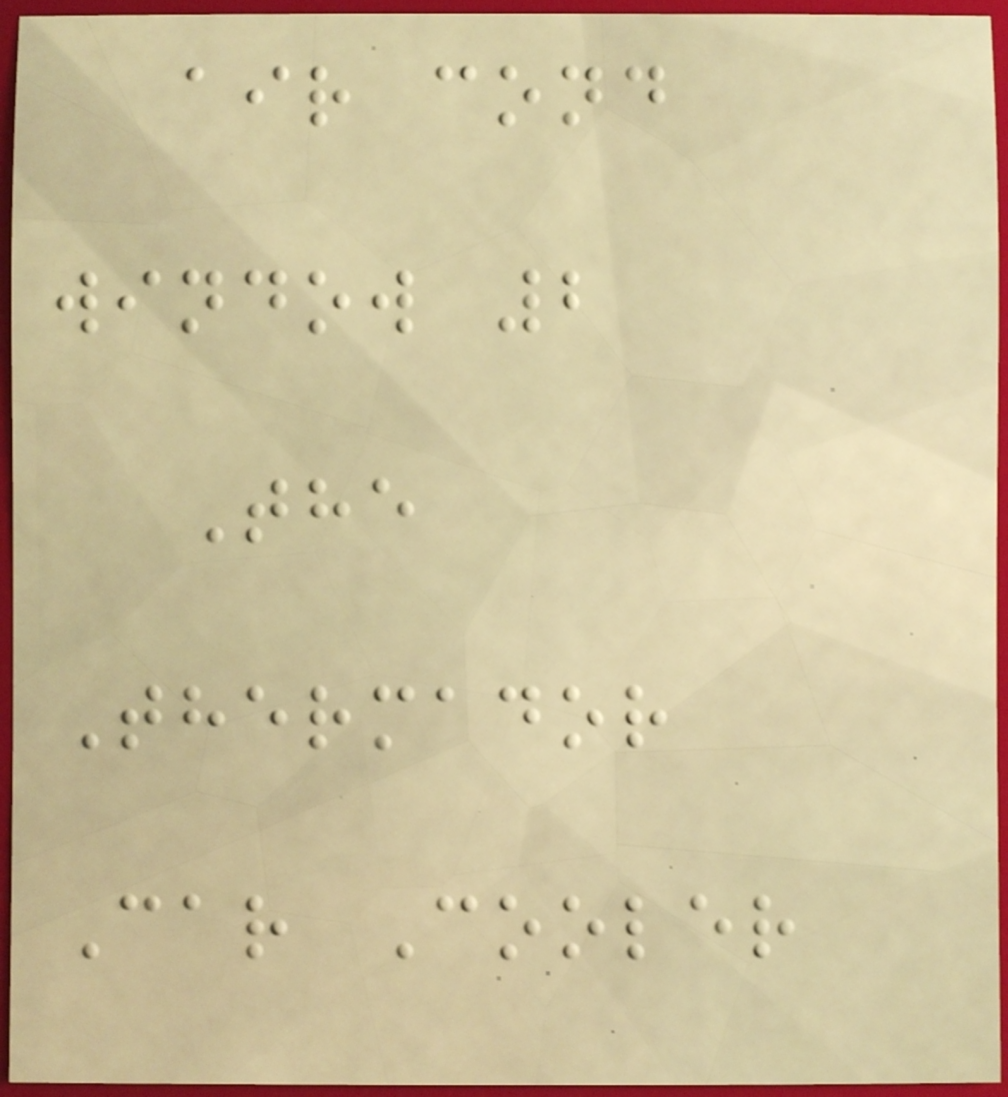air cond
window 2
The
Thermador
Car Cooler
